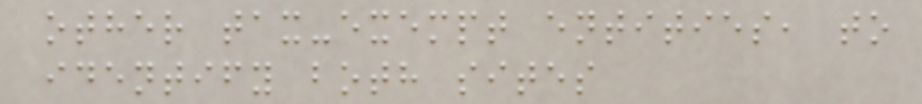other tax-exempt entities, to
identify both sites
